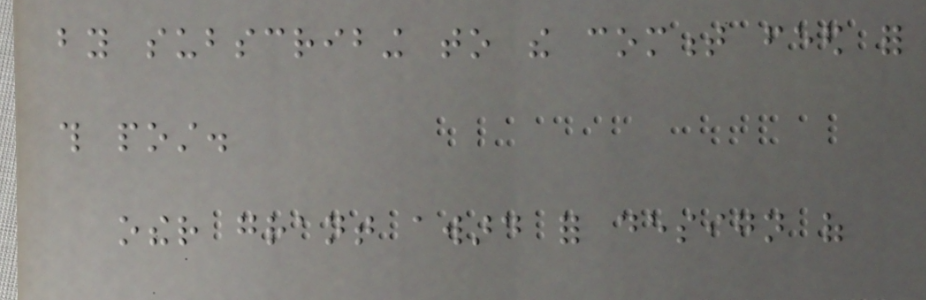by subscribing to the comment feed for
this post.
other grant award for design of
